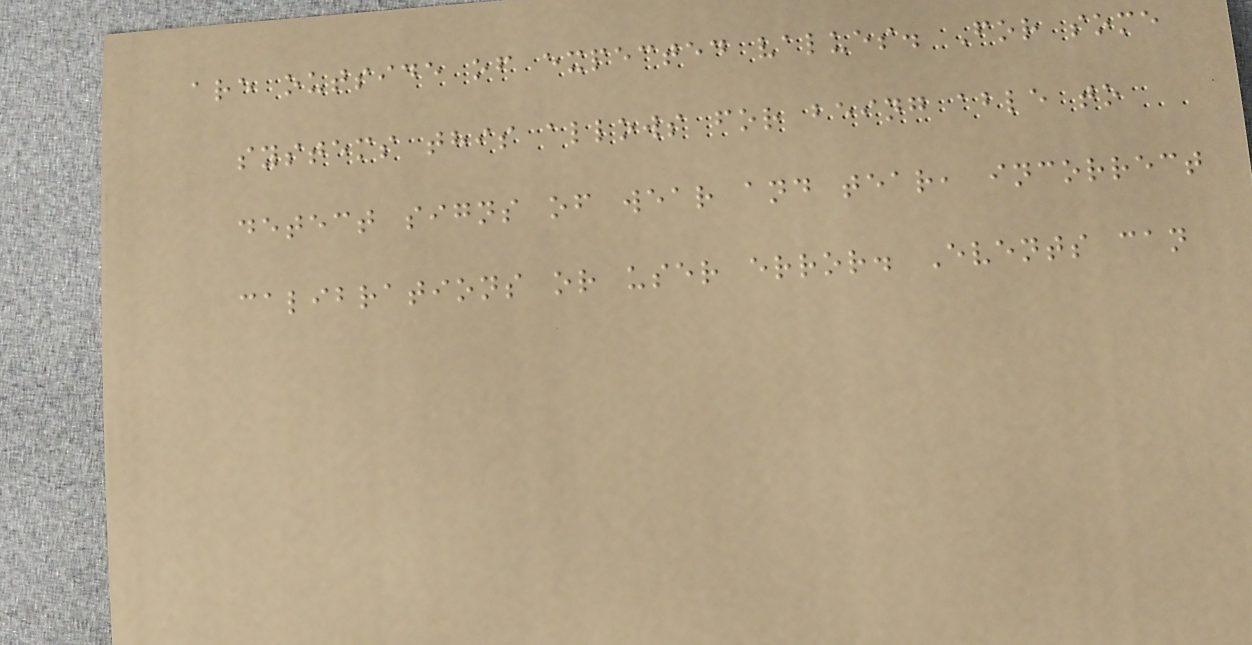are outside of expected values. For some
systems this allows for being able to
detect signs of wear and tear, incorrect
calibrations or user error. Events can
